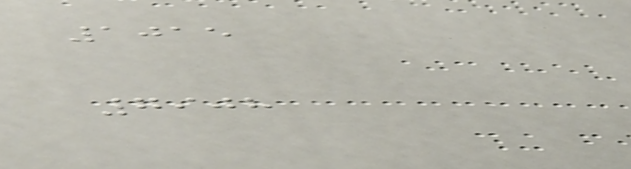1015
7908
